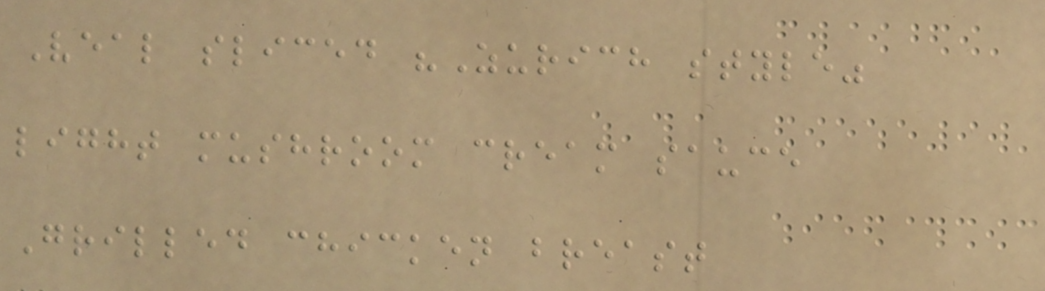Veal sliced "Zurich style"
light mushroom cream sauce
Grilled chicken breast
